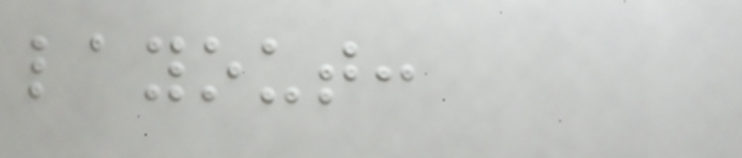layout:
